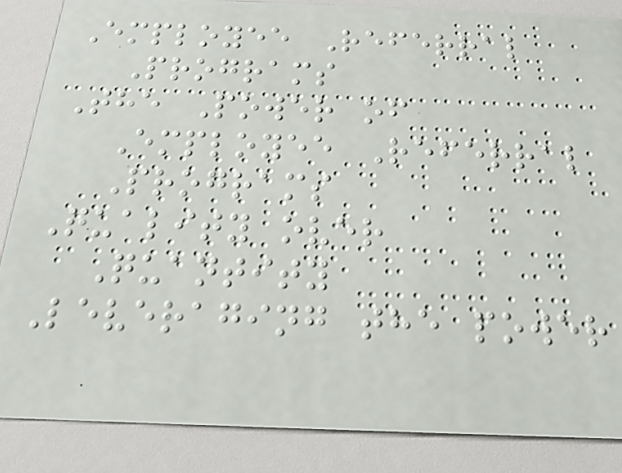Employee Referral
Programs
The Power of
Employee Referral
Programs
Quality over
Quantity
Leveraging the power
